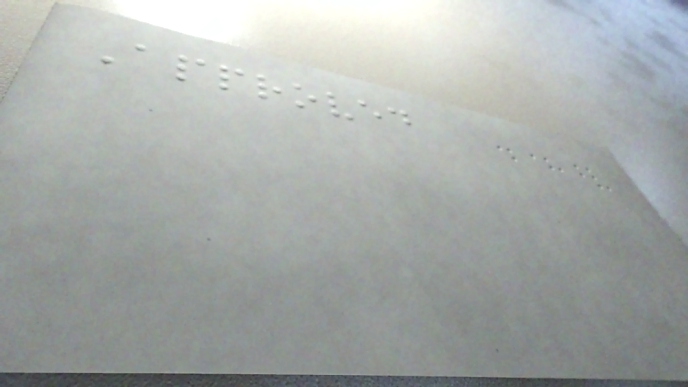Approved
